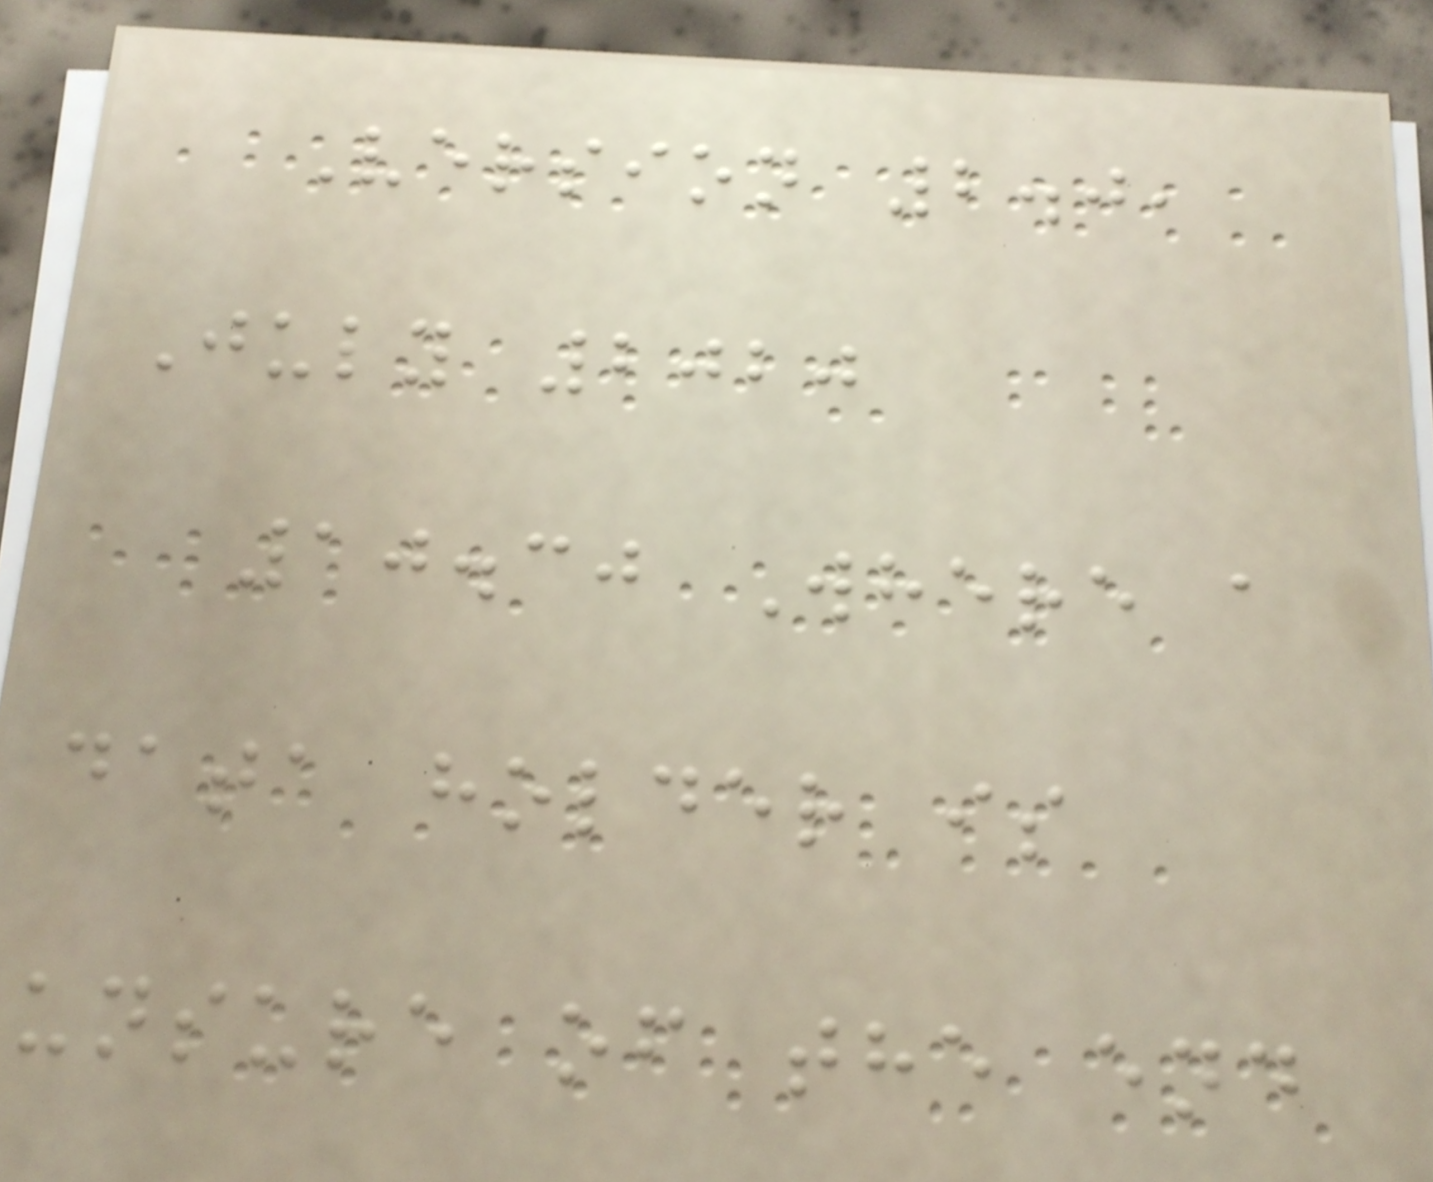Version 2.0,
July 2020
10.30 Where a
data holder is
unsure of the end
